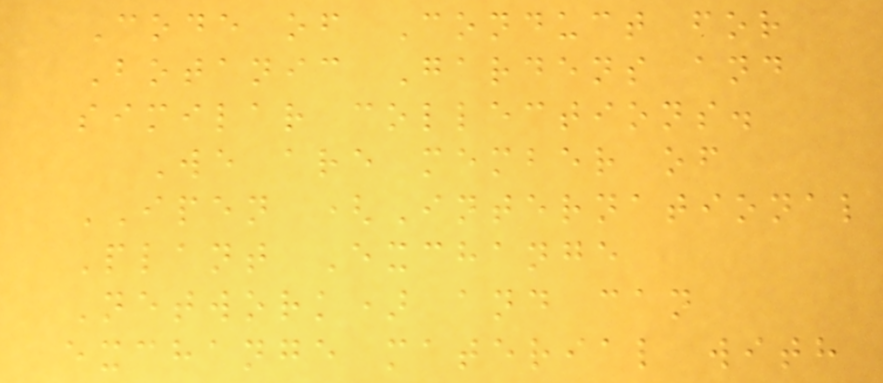Code of Conduct for
Botanic Gardens and
similar collections.
We are member of
IPEN (International
Plant Exchange
Network) and can
exchange material with
